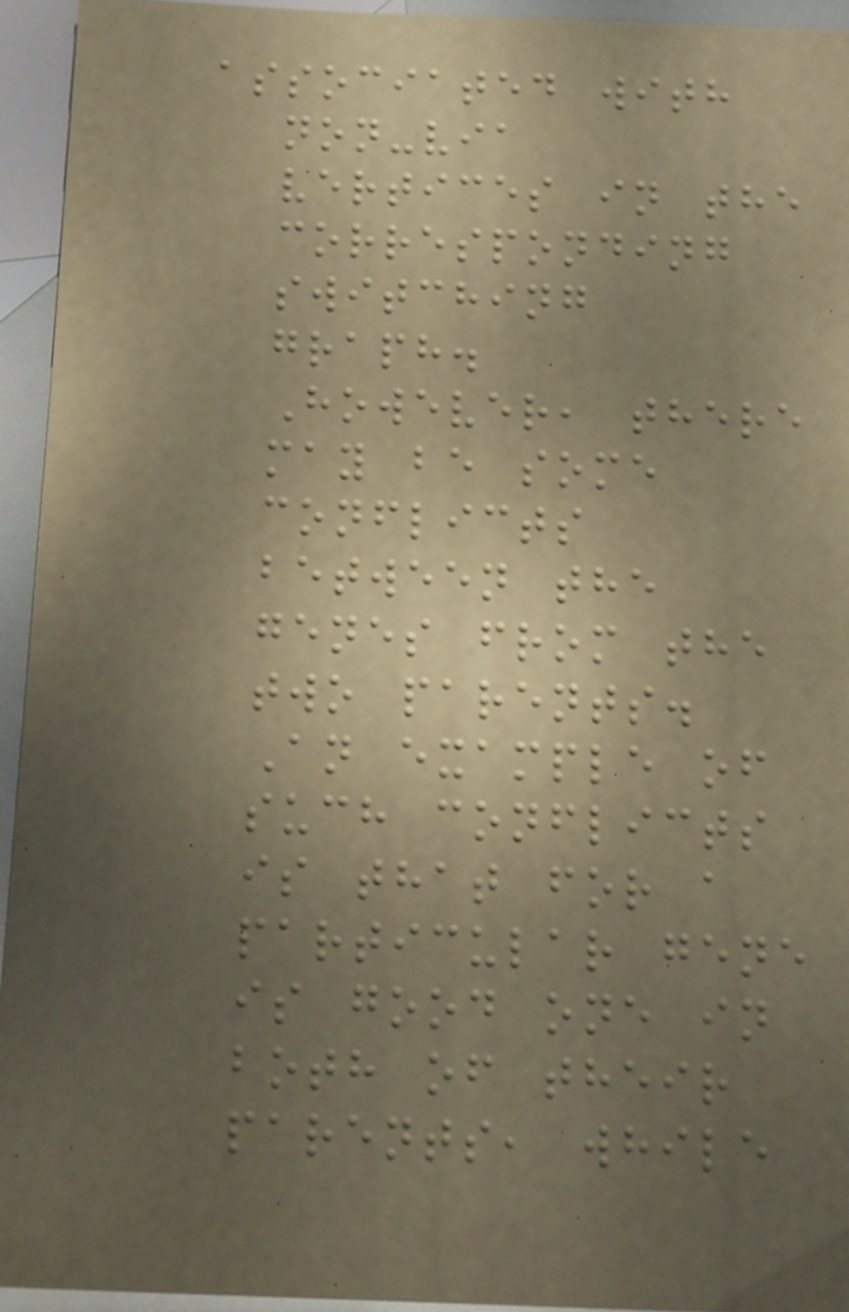associated with
non-via
vertices in the
corresponding
switching
graph.
However, there
may be some
conflicts
between the
genes from the
two parents.
An example of
such conflicts
is that for a
particular gene
is good one in
both of their
parents, while
